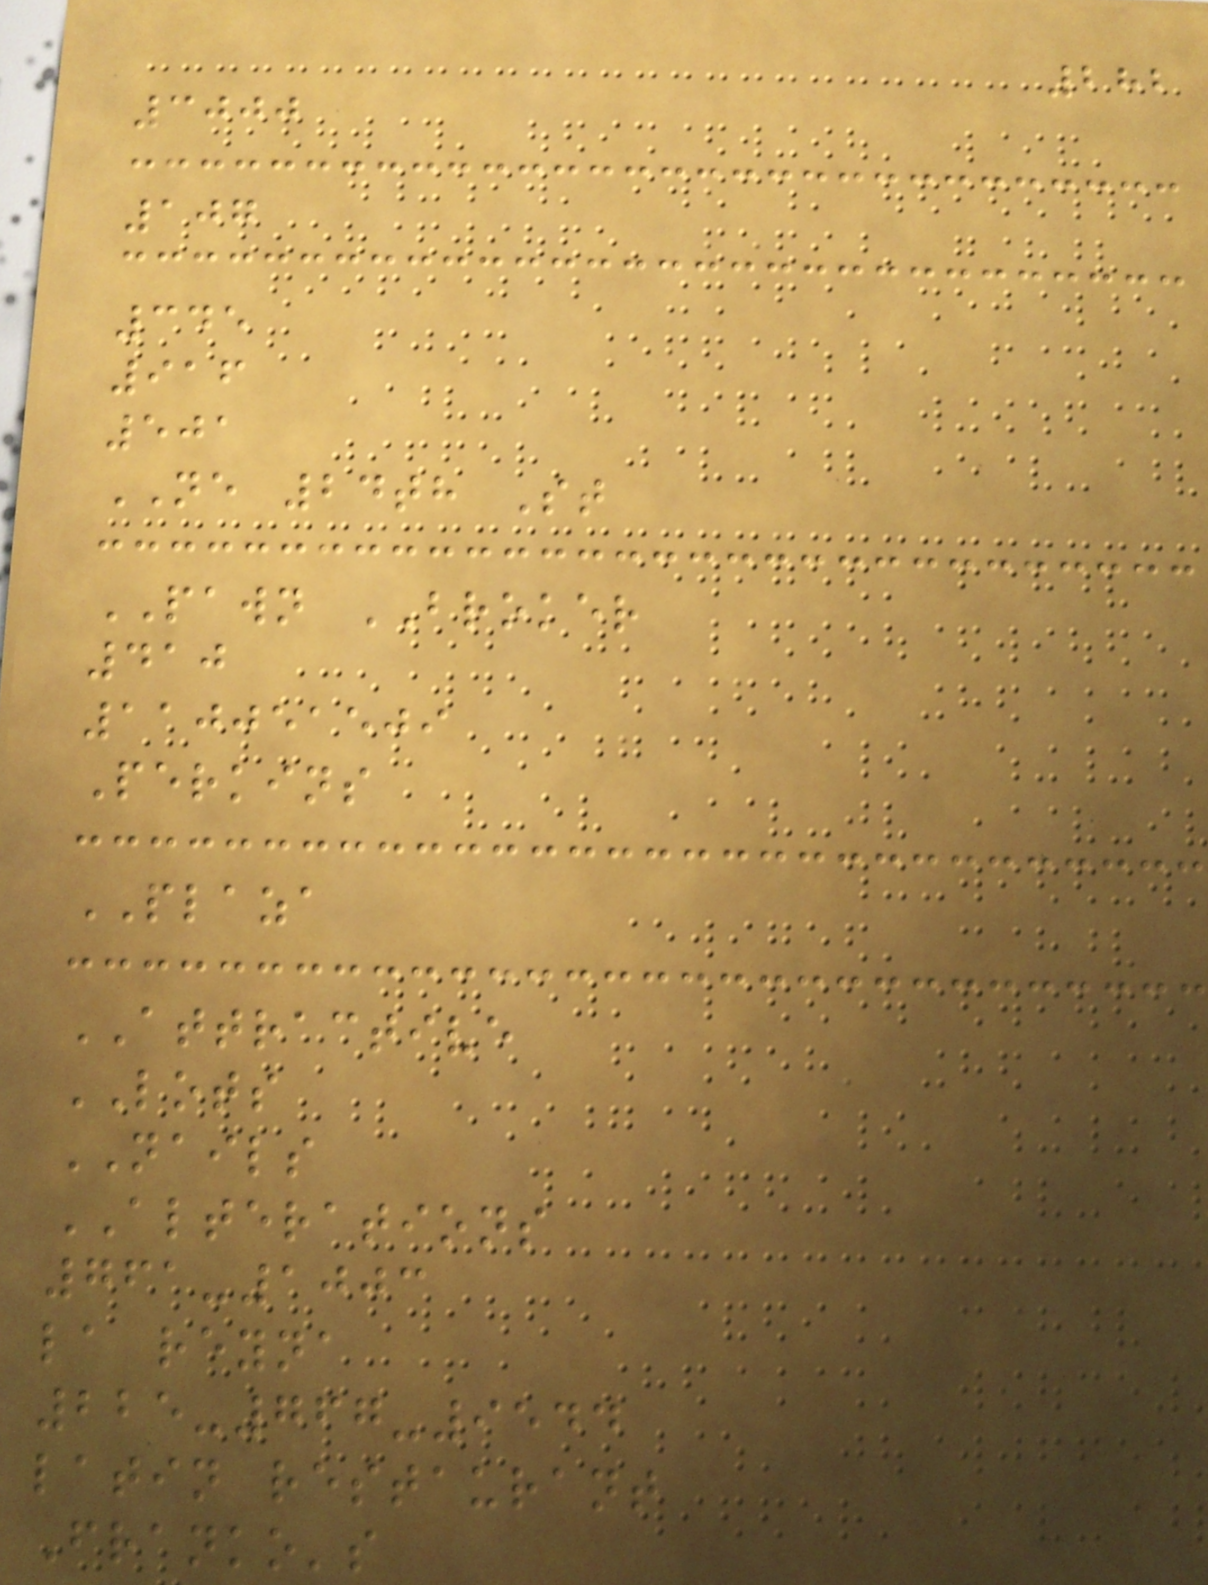282
3000
107
345
916
501
NE 24th St
PAWN BROKER
410
110051509
Perkins
PLAZA
ATTRACTIVE
LOTS
NAILS
ALTERATIONS
761-1003
la reyna
225-767-9544
latin restaurant
Franko's
